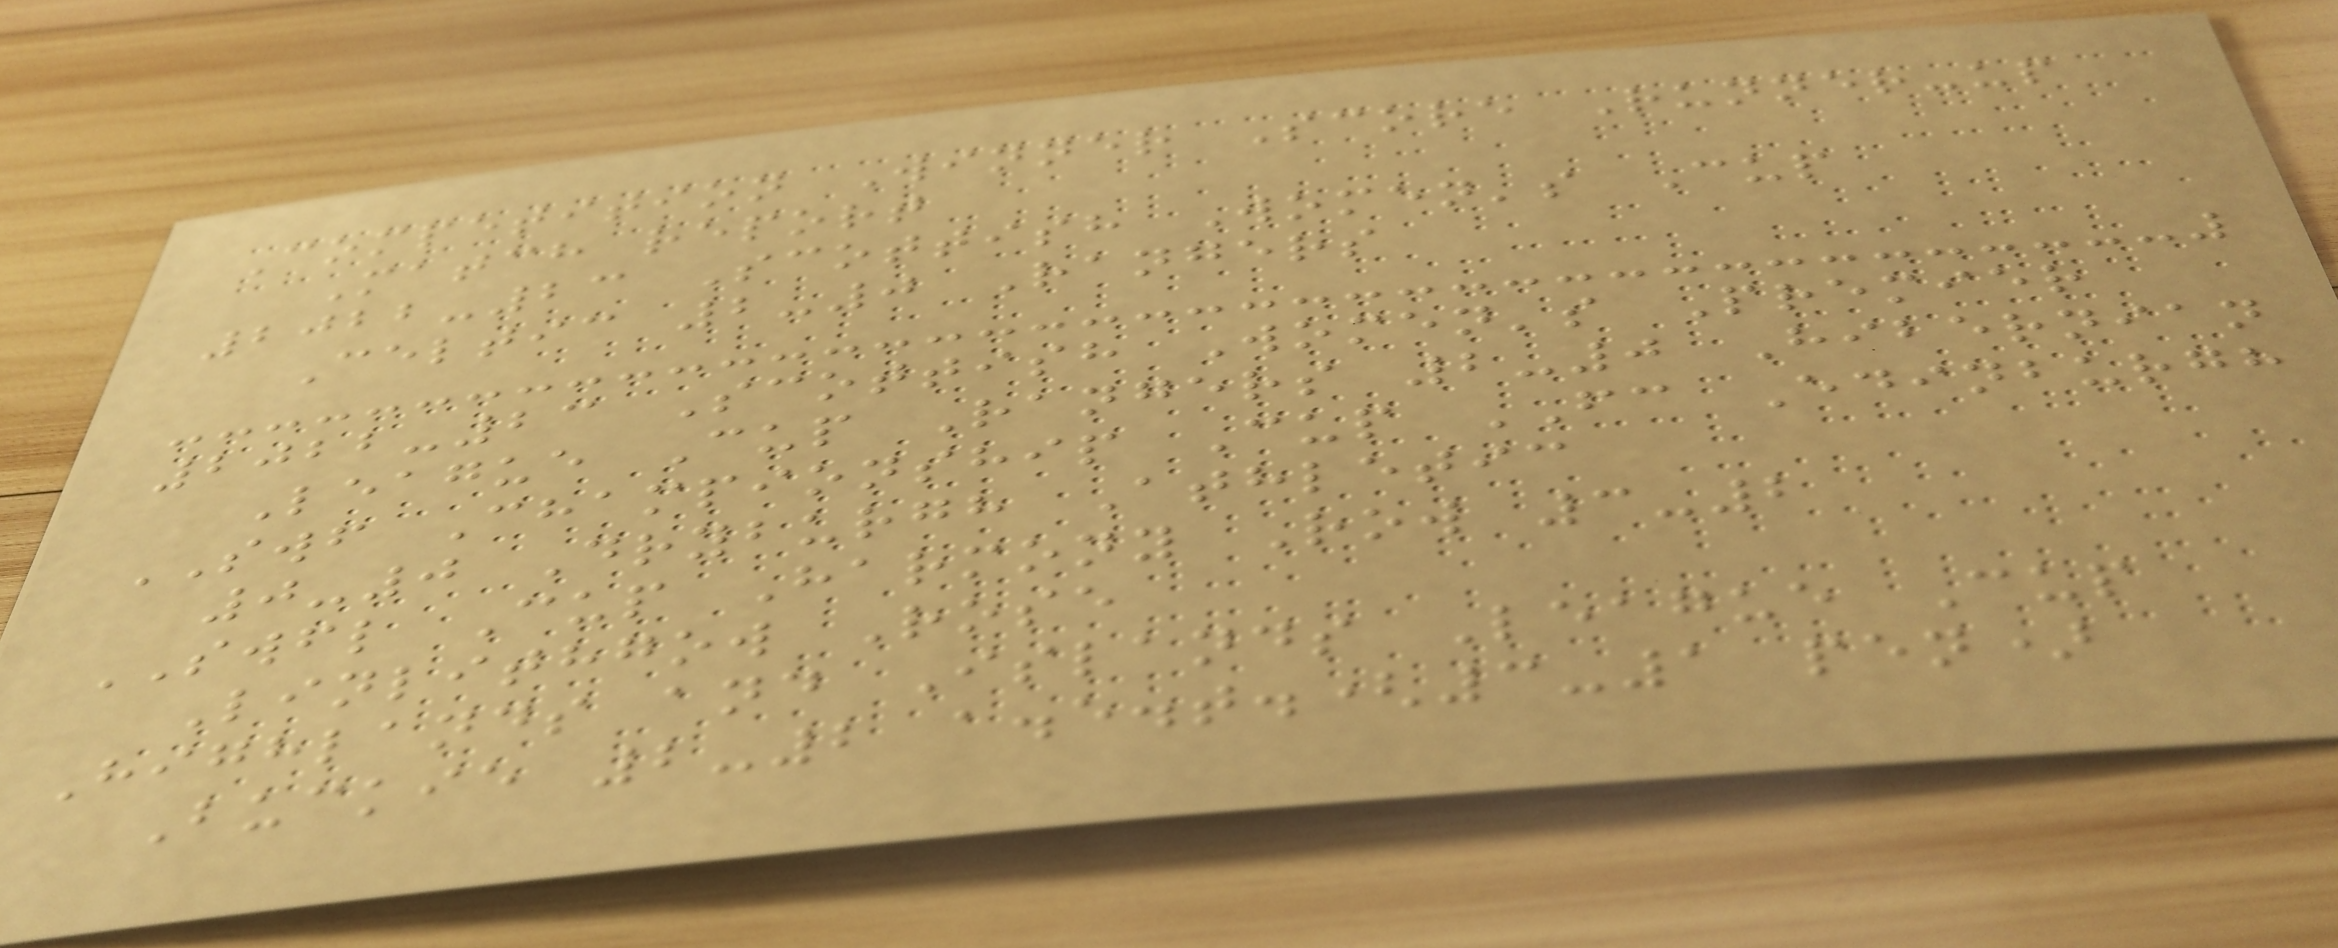Competition Winner Score Runner-up
Match report
2022-23 Scottish Women's Cup
Celtic 2-0 Rangers
2022-23 Scottish Women's Premier
League Cup Rangers 2-0 Hibernian
SWF Championship Cup FC Edinburgh
0-0 Dryburgh Athletic
SWFL Cup Harmony Row 3-2
Linlithgow Rose
Highlands and Islands League Cup
Buckie 2-2 a.e.t.(3-1 pen)
